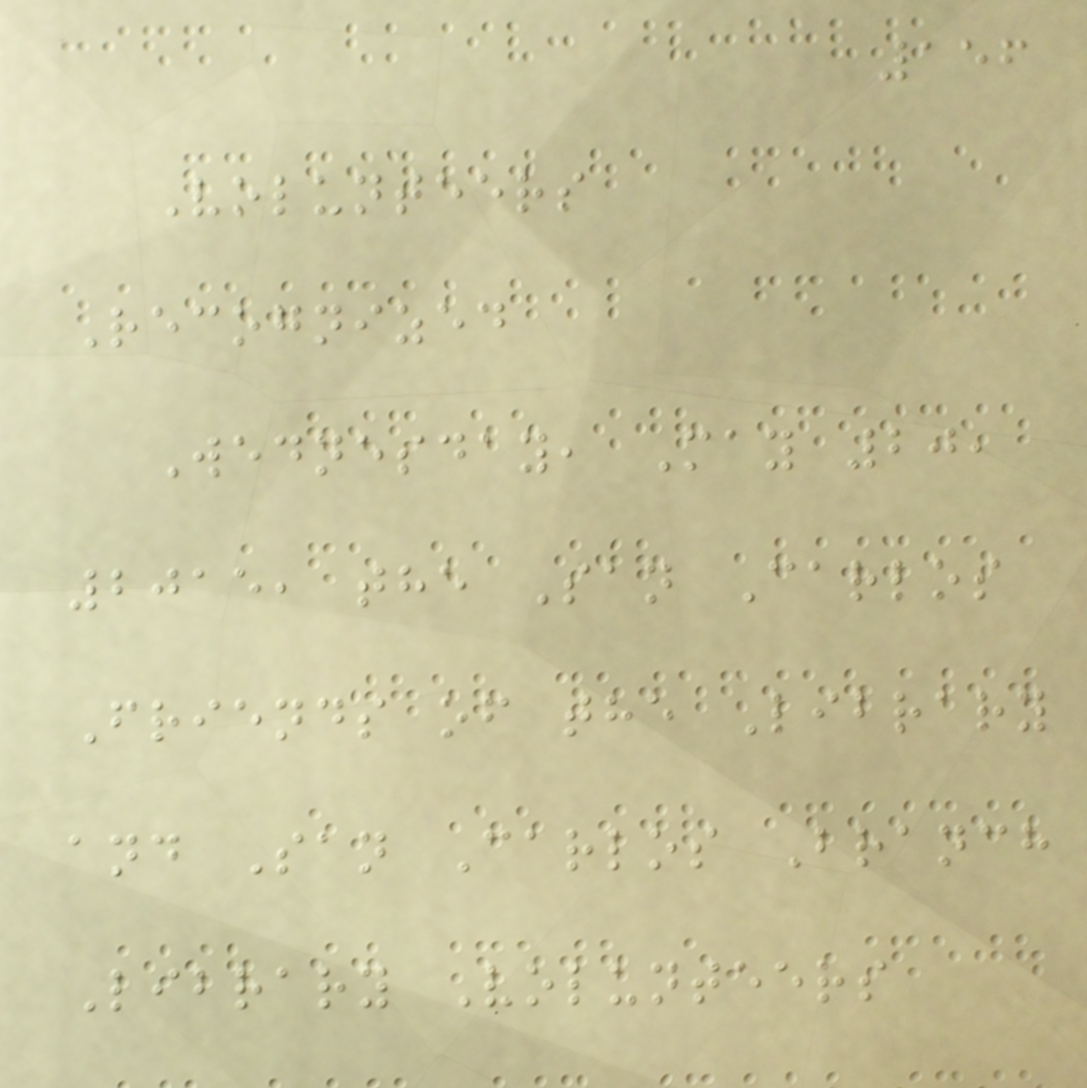156
Volunteers
Recognized
Wednesday, May 20,
2015, the San Carlos
Friends of the Library
and San Carlos Branch
Library Volunteers
